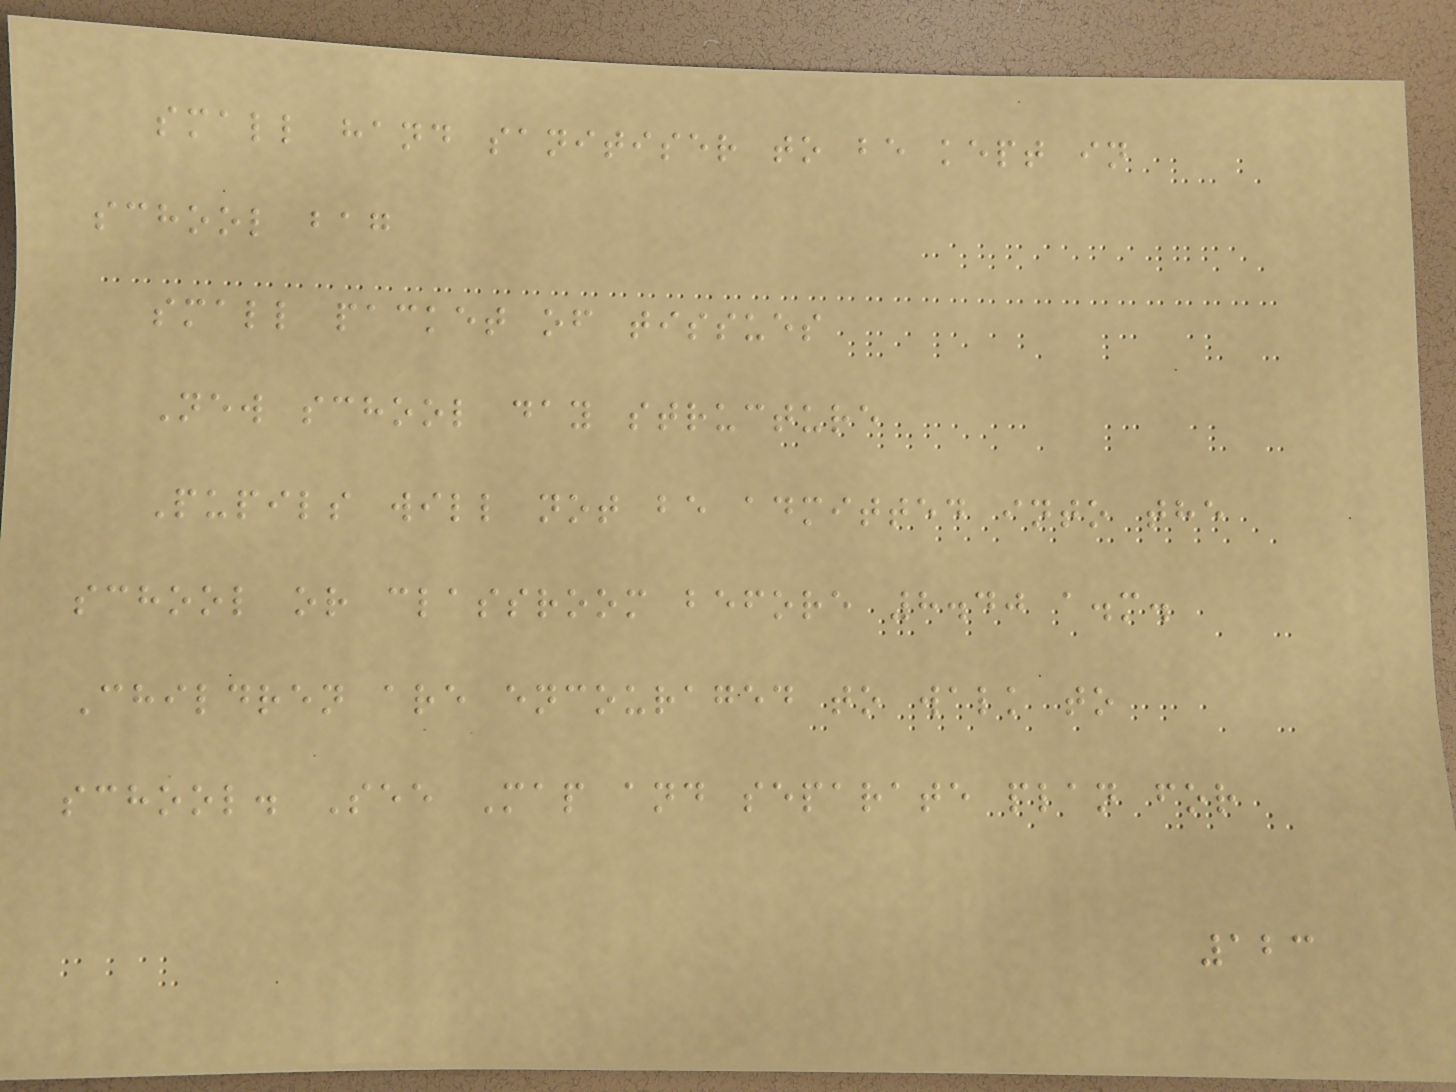small hand sanitiser to be kept in
school bag
small packet of tissues
New school day structure
Pupils will not be admitted into the
school or classroom before 8.40 a.m.
Children are encouraged to walk to
school. See Map and separate plan for
123
